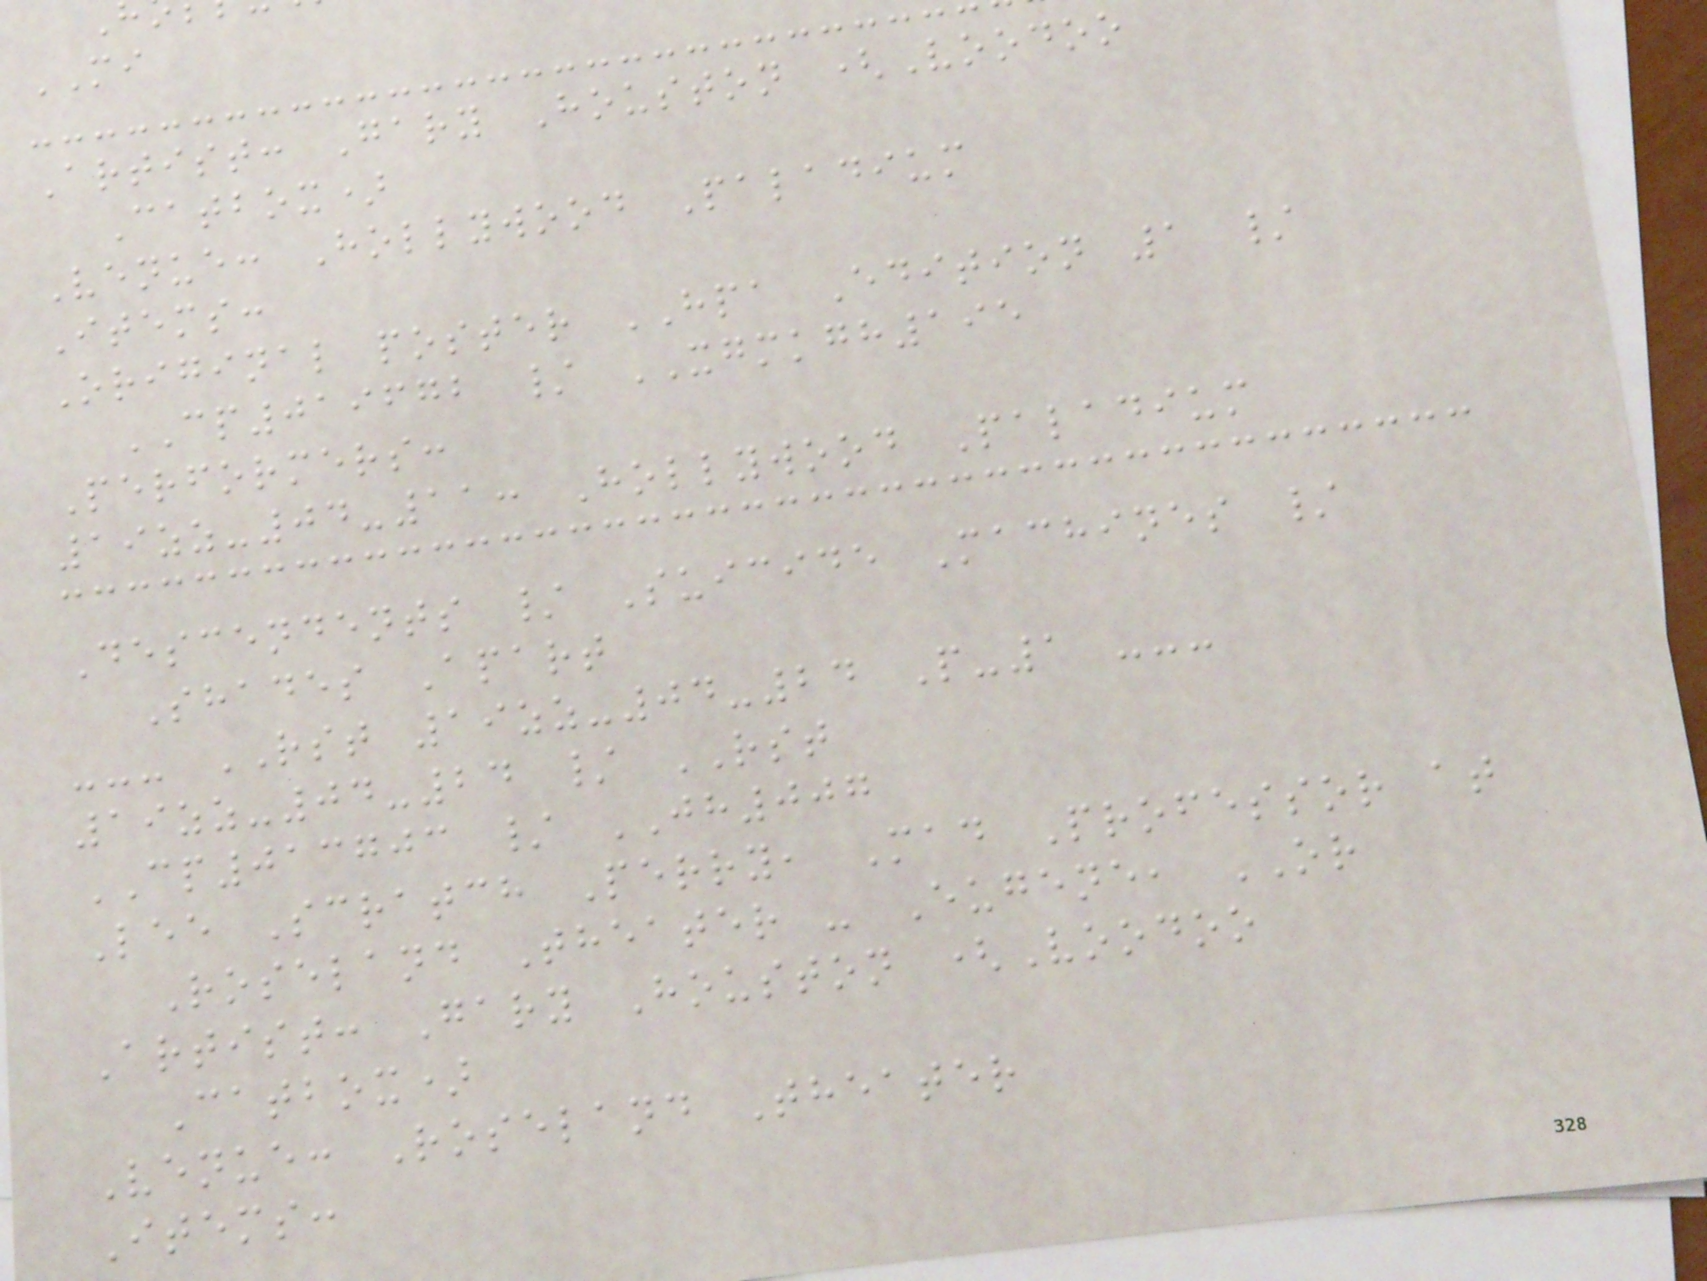MI
Artist: Gary Houston (Voodoo
Catbox)
Venue: Hollywood Paladium
Items:
Original poster HPA Edition 1 /
CP019672 / XGMKGH195
Performers:
19zz-04-11: Hollywood Paladium
Descendents / Suicide Machines /
Shades Apart
--- RST 19zz-04-24 P-1 ---
19zz-04-24 / RST
CP013703 / JH007
Lee Scratch Perry, Mad Professor at
Roseland Theater - Eugene, OR
Artist: Gary Houston (Voodoo
Catbox)
Venue: Roseland Theater
Items:
